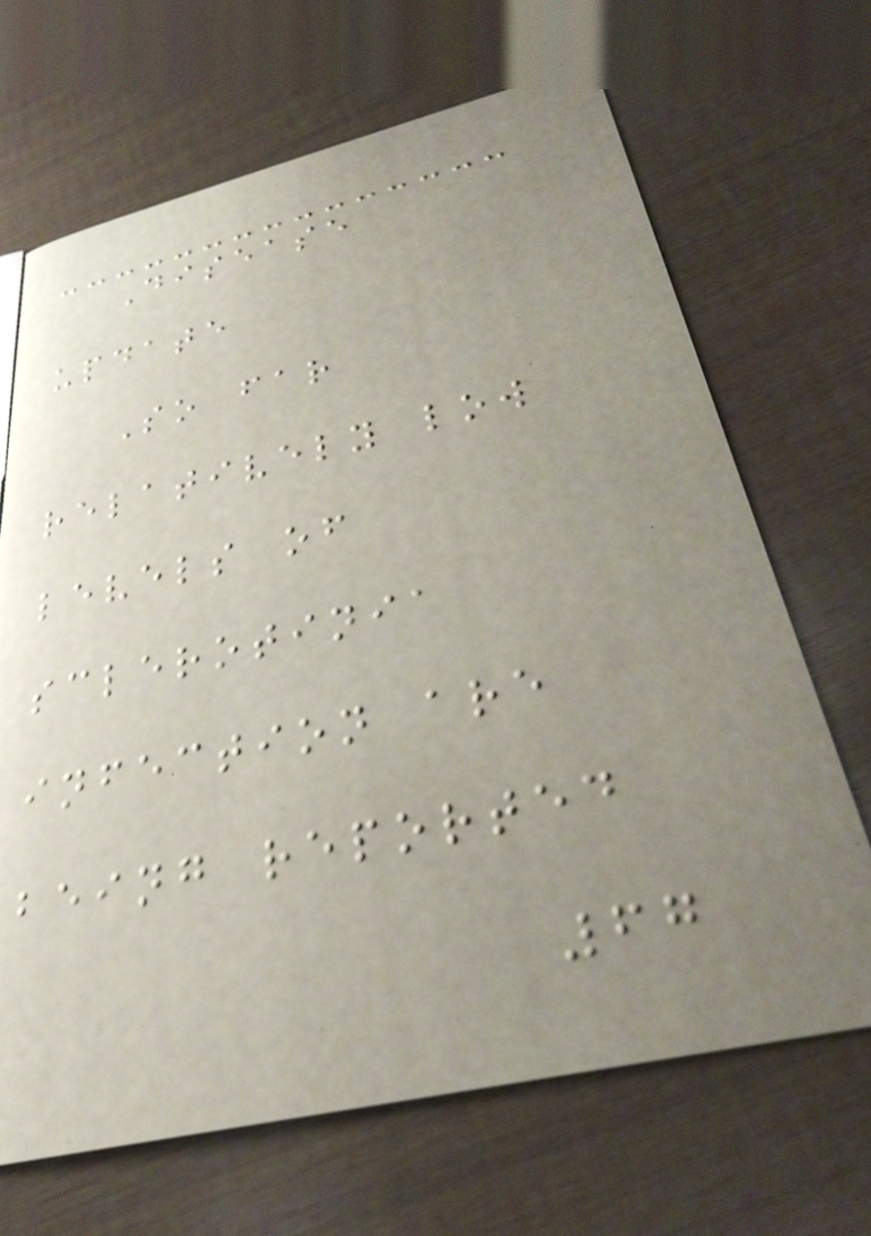Disease
update
So far
relatively low
levels of
sclerotinia
infection are
being reported
67
